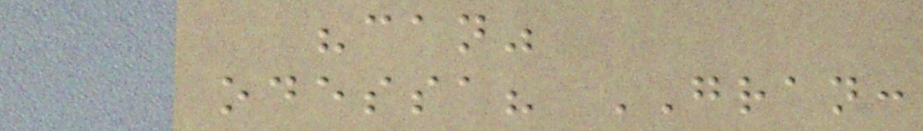"can"
odessa? GRAN:
